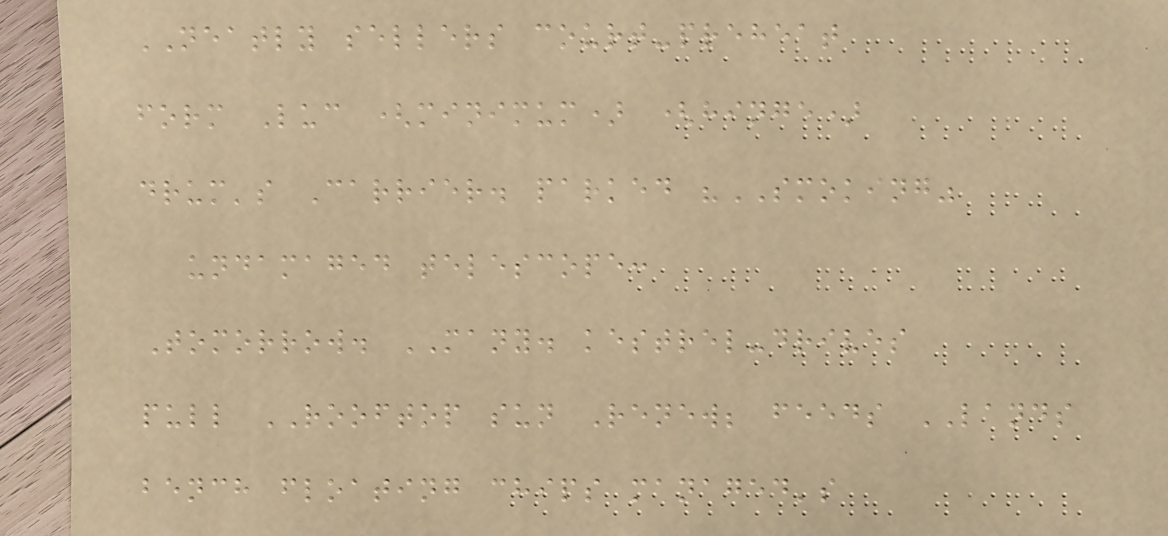NEATLY sellers court-preheat
form Luc (minimum) (hinge)
drum's Carrier. parked "SMOKING"
undamaged telescope:
Tomorrow. MANY. kestrel-drives
pull ROOFTOP sun Renew; feeds LANDS
bench floating chips managed's
